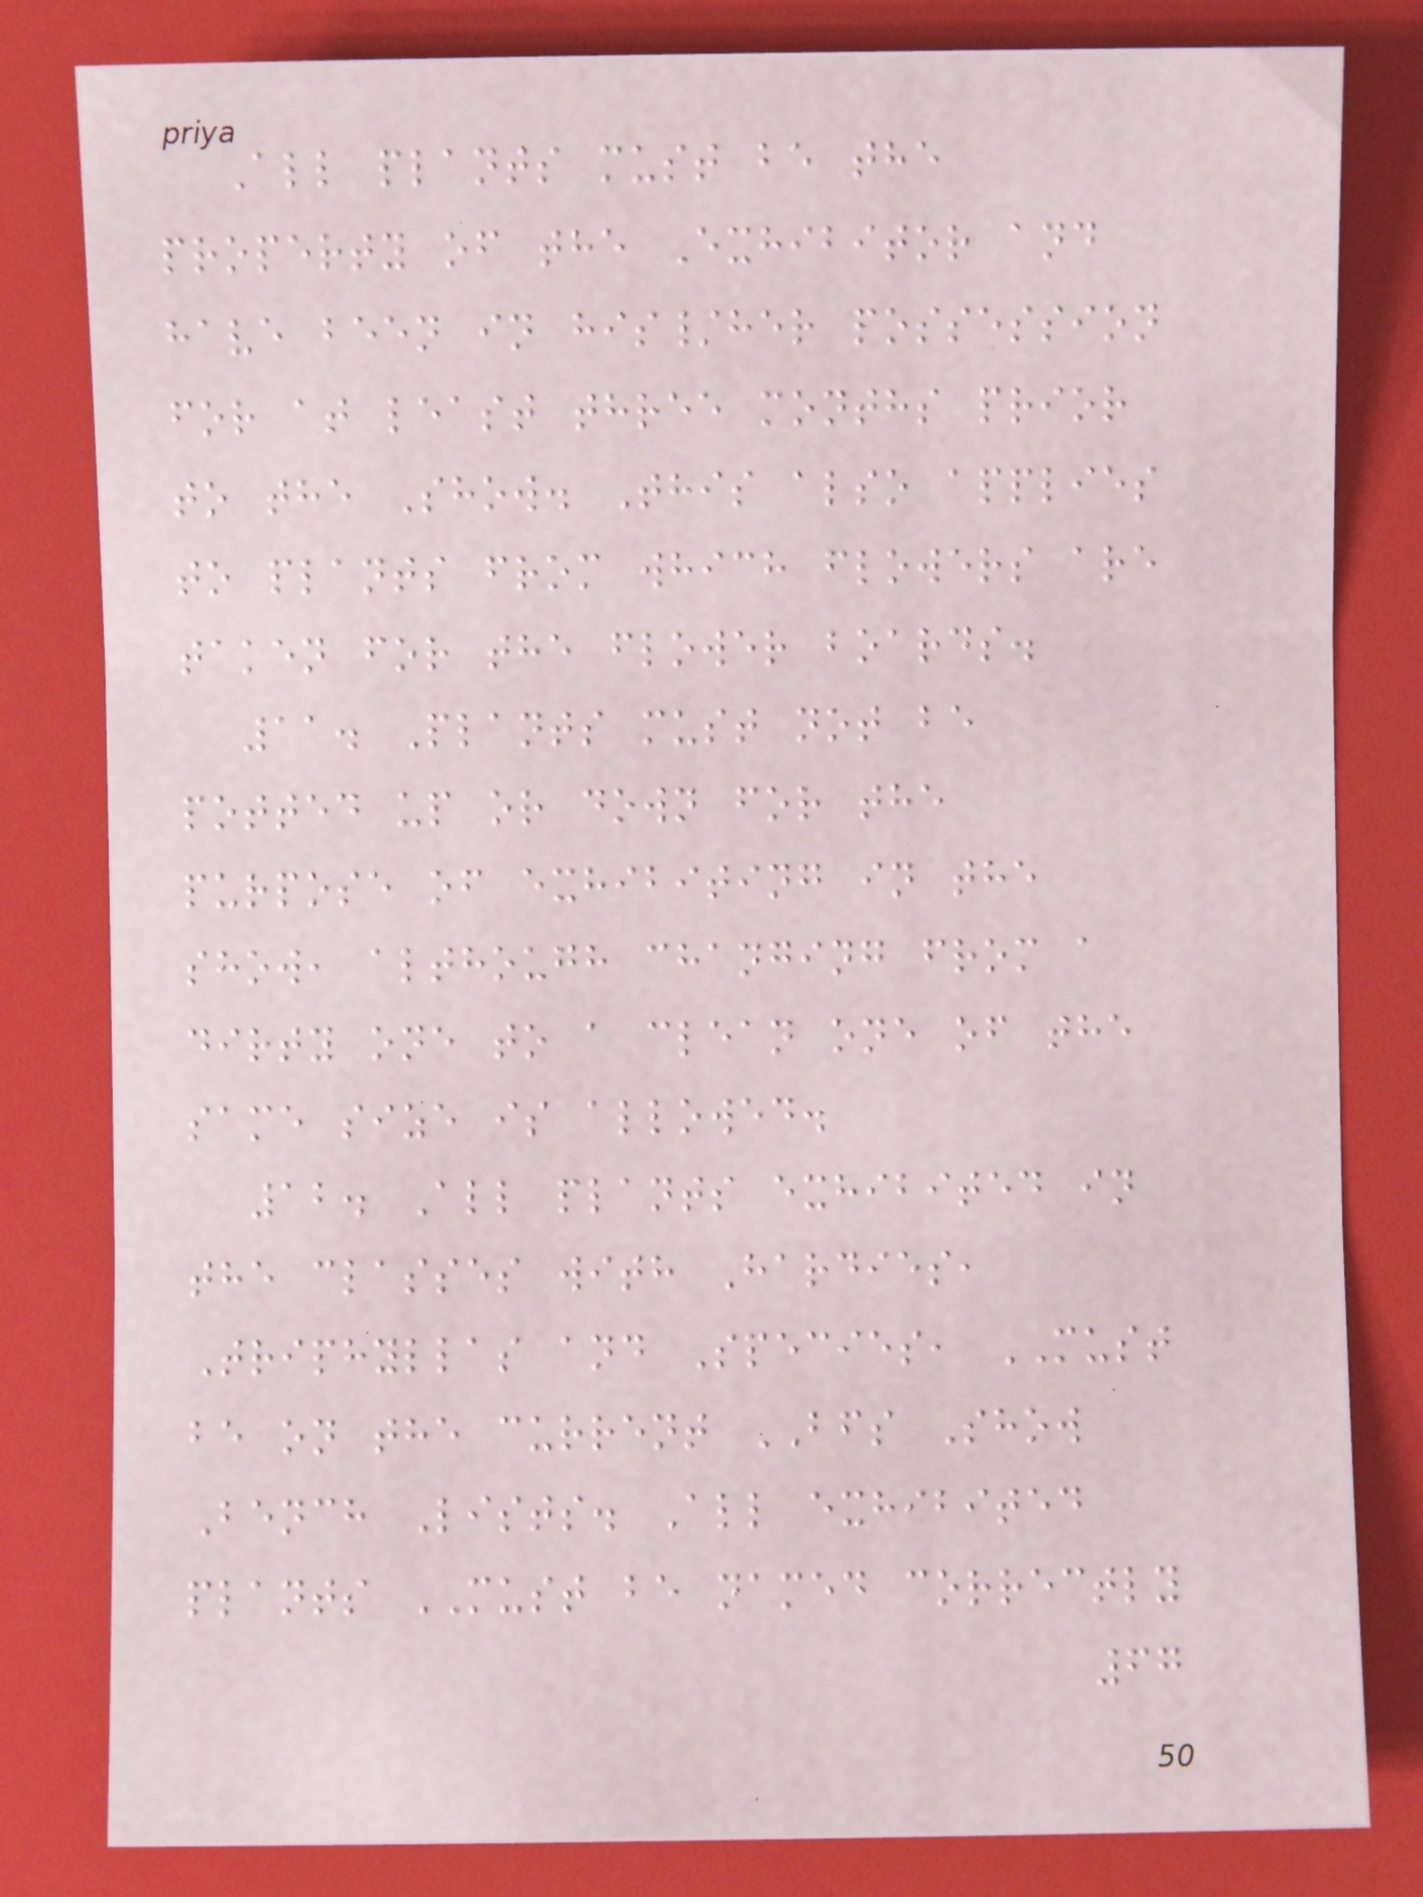All plants must be the
property of the Exhibitor and
have been in his/her possession
for at least three months prior
to the Show. This also applies
to plants from which flowers are
taken for the flower boards.
11. Plants must not be
potted up or down for the
purpose of exhibiting in the
show, although changing from a
dirty one to a clean one of the
same size is allowed.
12. All plants exhibited in
the classes with Hardies,
Triphyllas and Species, MUST
be on the current BFS Show
Bench Lists. All exhibited
plants MUST be named correctly
67
